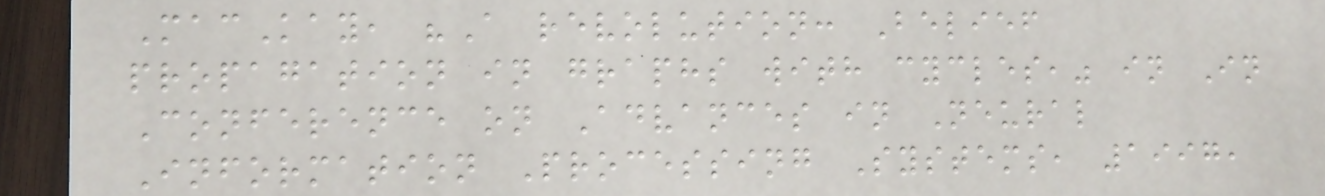MacKay, "A revolution: Belief
propagation in graphs with cycles," in In
Conference on Advances in Neural
Information Processing Systems, 1997,
